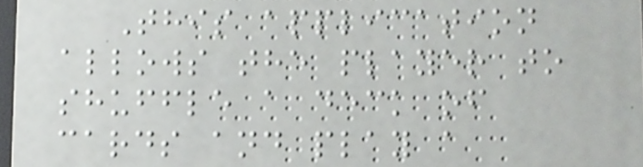This application
allows the player to
shuffle a deck of
cards and play a
